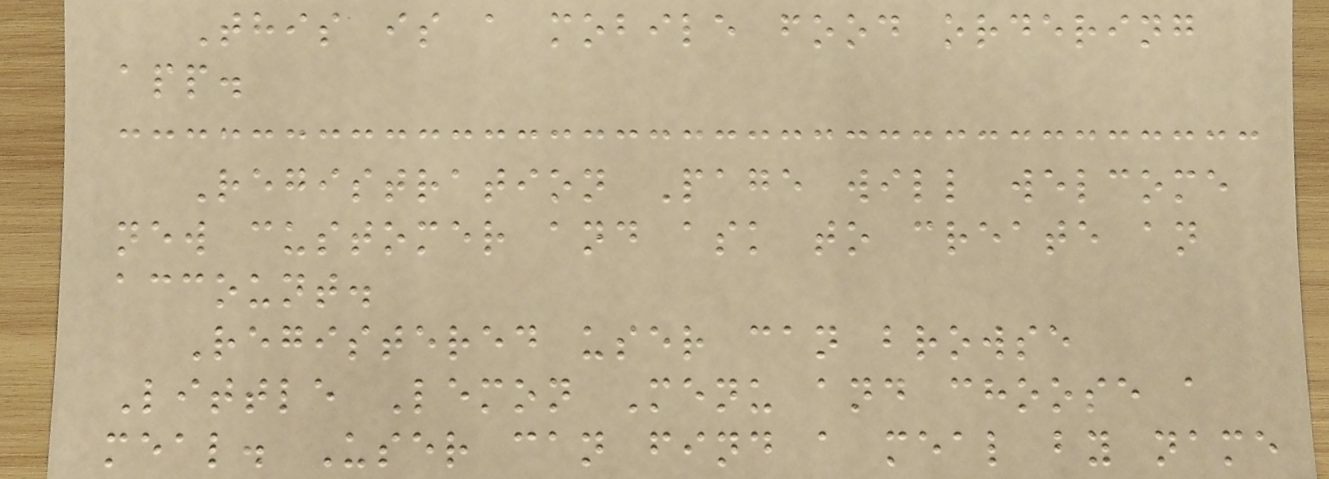This is a mobile food ordering
app.
Registration Page will welcome
new customer and ask to create an
account.
Registered user can browse
Little Lemon Menu and choose a
meal. User can find a meal by name
